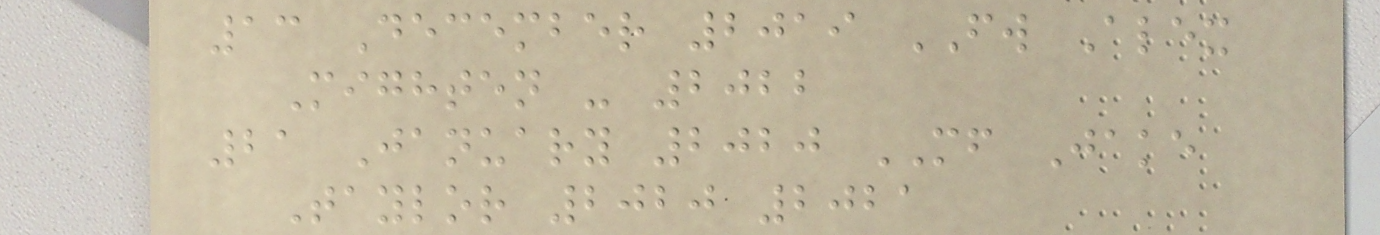13 December 2019 FW Alex
Mighten - 2022
21 January 2020 MF Jake
Taylor 2020 2021
